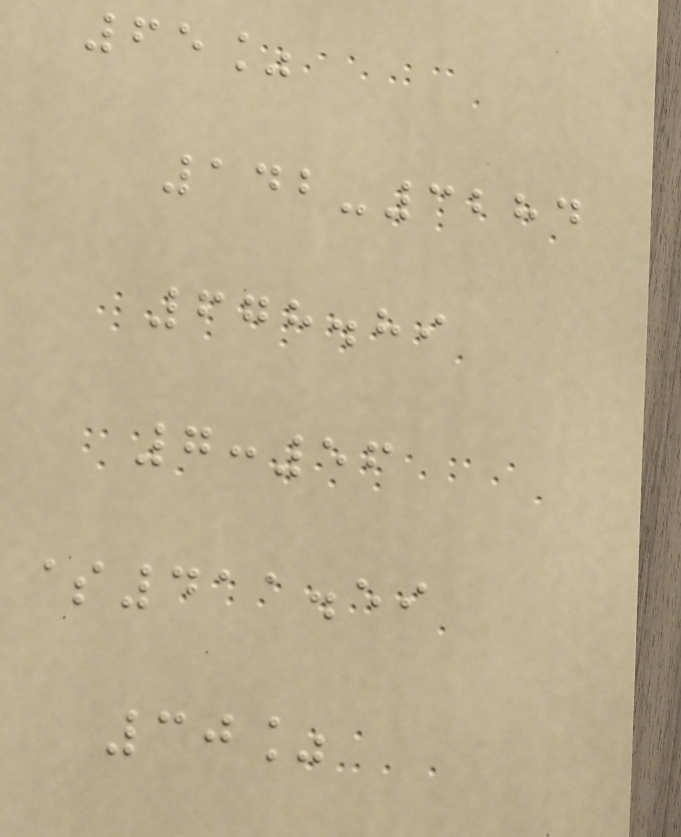65%
142-3284
678.89
7:56
$411.59
30%
